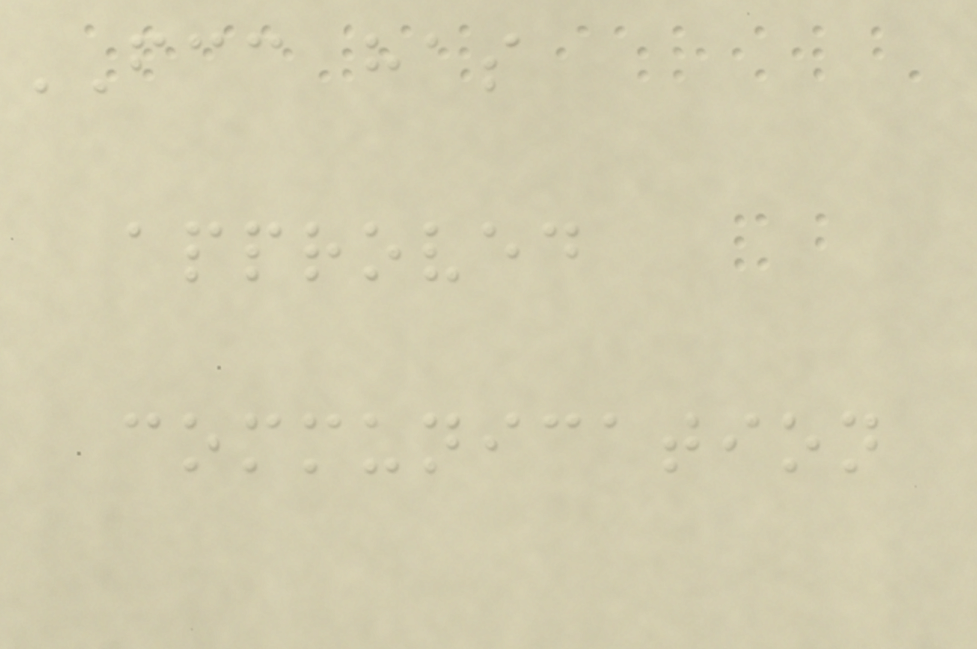FCC has
approved
communication
